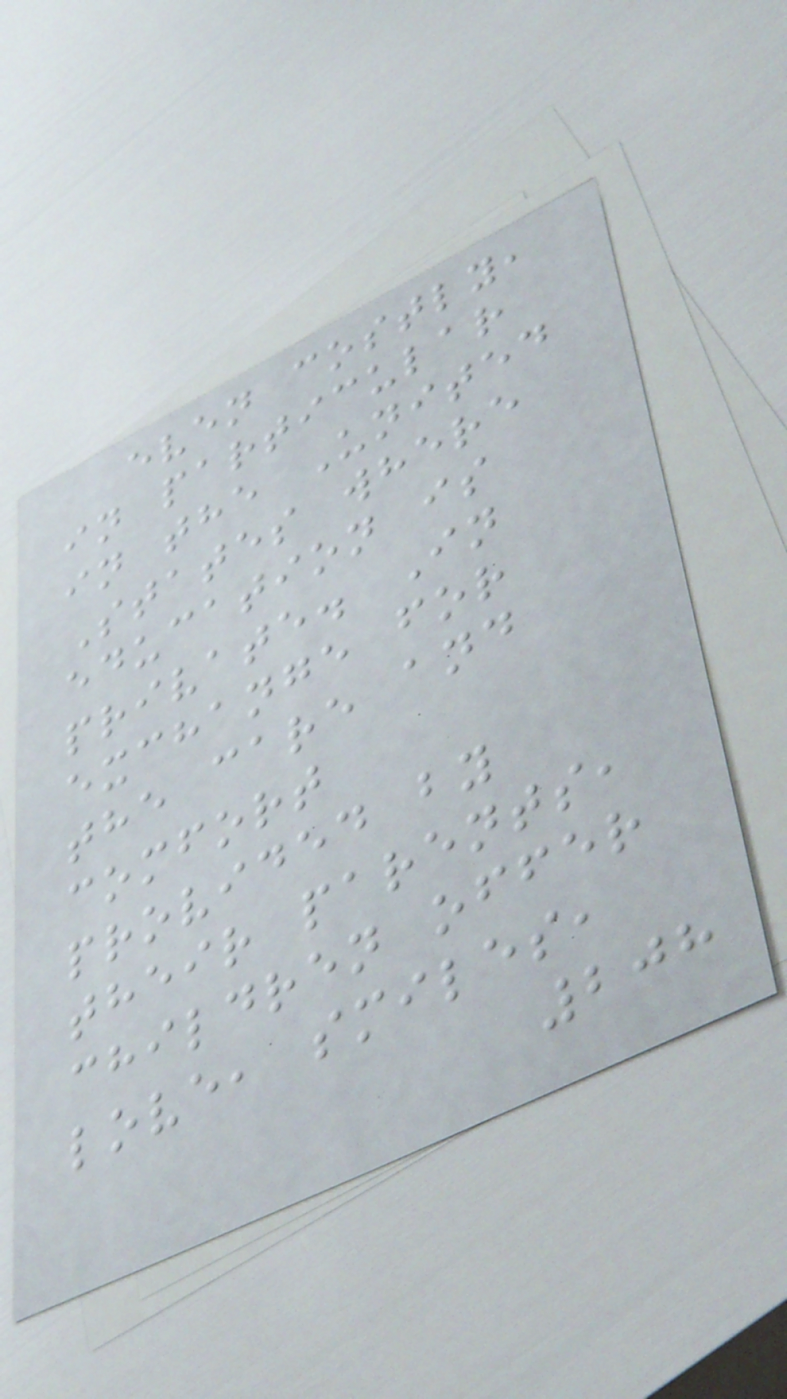even costly,
in particular
in the United
States where
education is
private. In
exchange for
the care and
comfort
provided by
their parents,
children offer
love, smiles,
208
